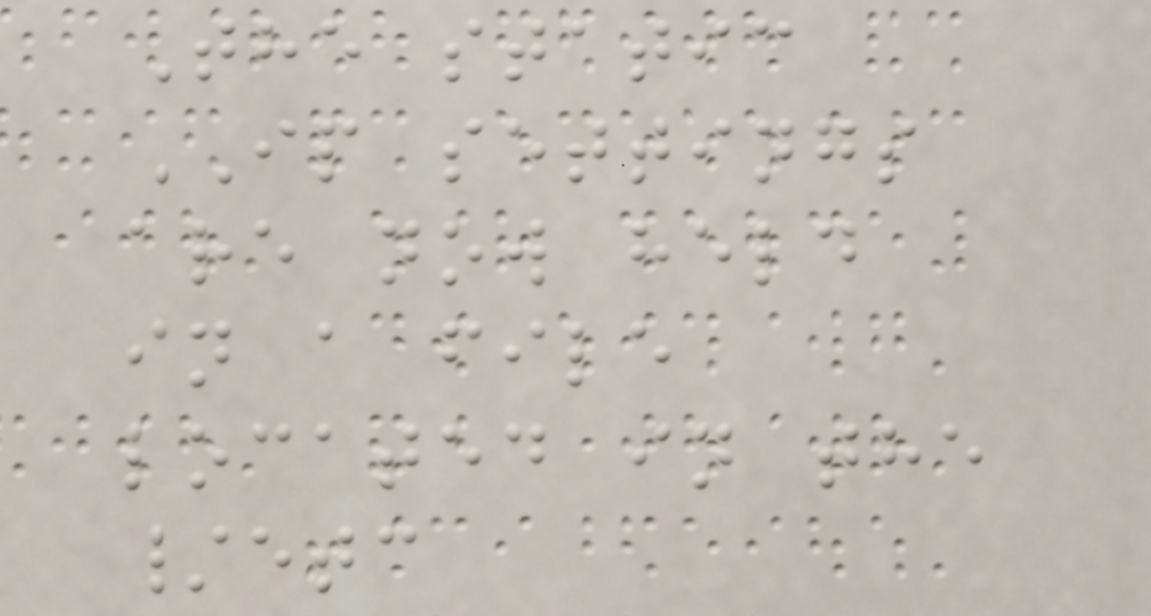The static
IP settings
are now held
in a file
located in the
/etc
